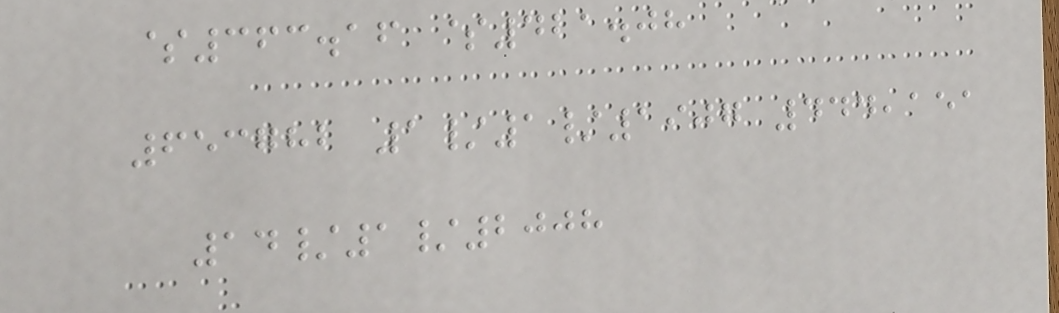$363.16 $421.08
653782 1/1/1907 444,151
14/1/2008
